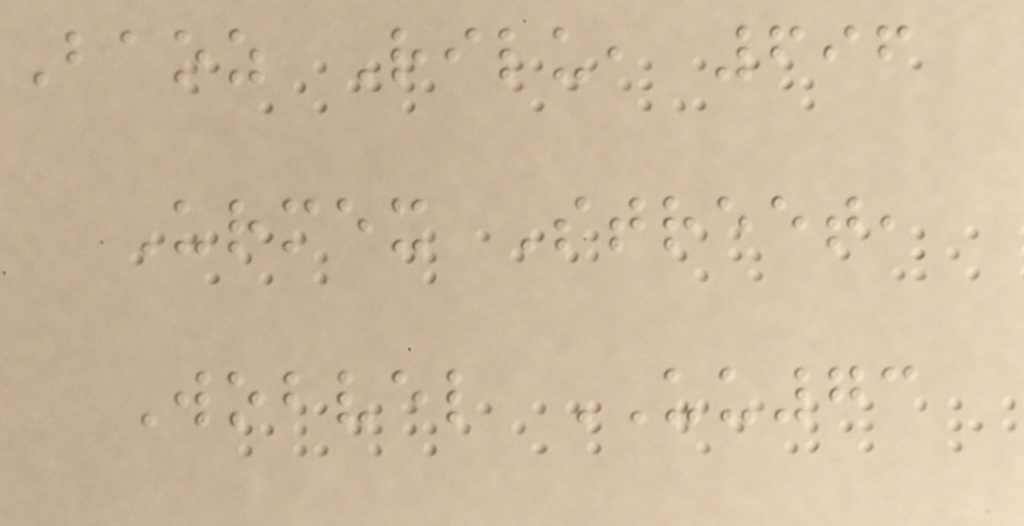Baoz Rilu, 696
Urmex Street,
Wobvel UU73
